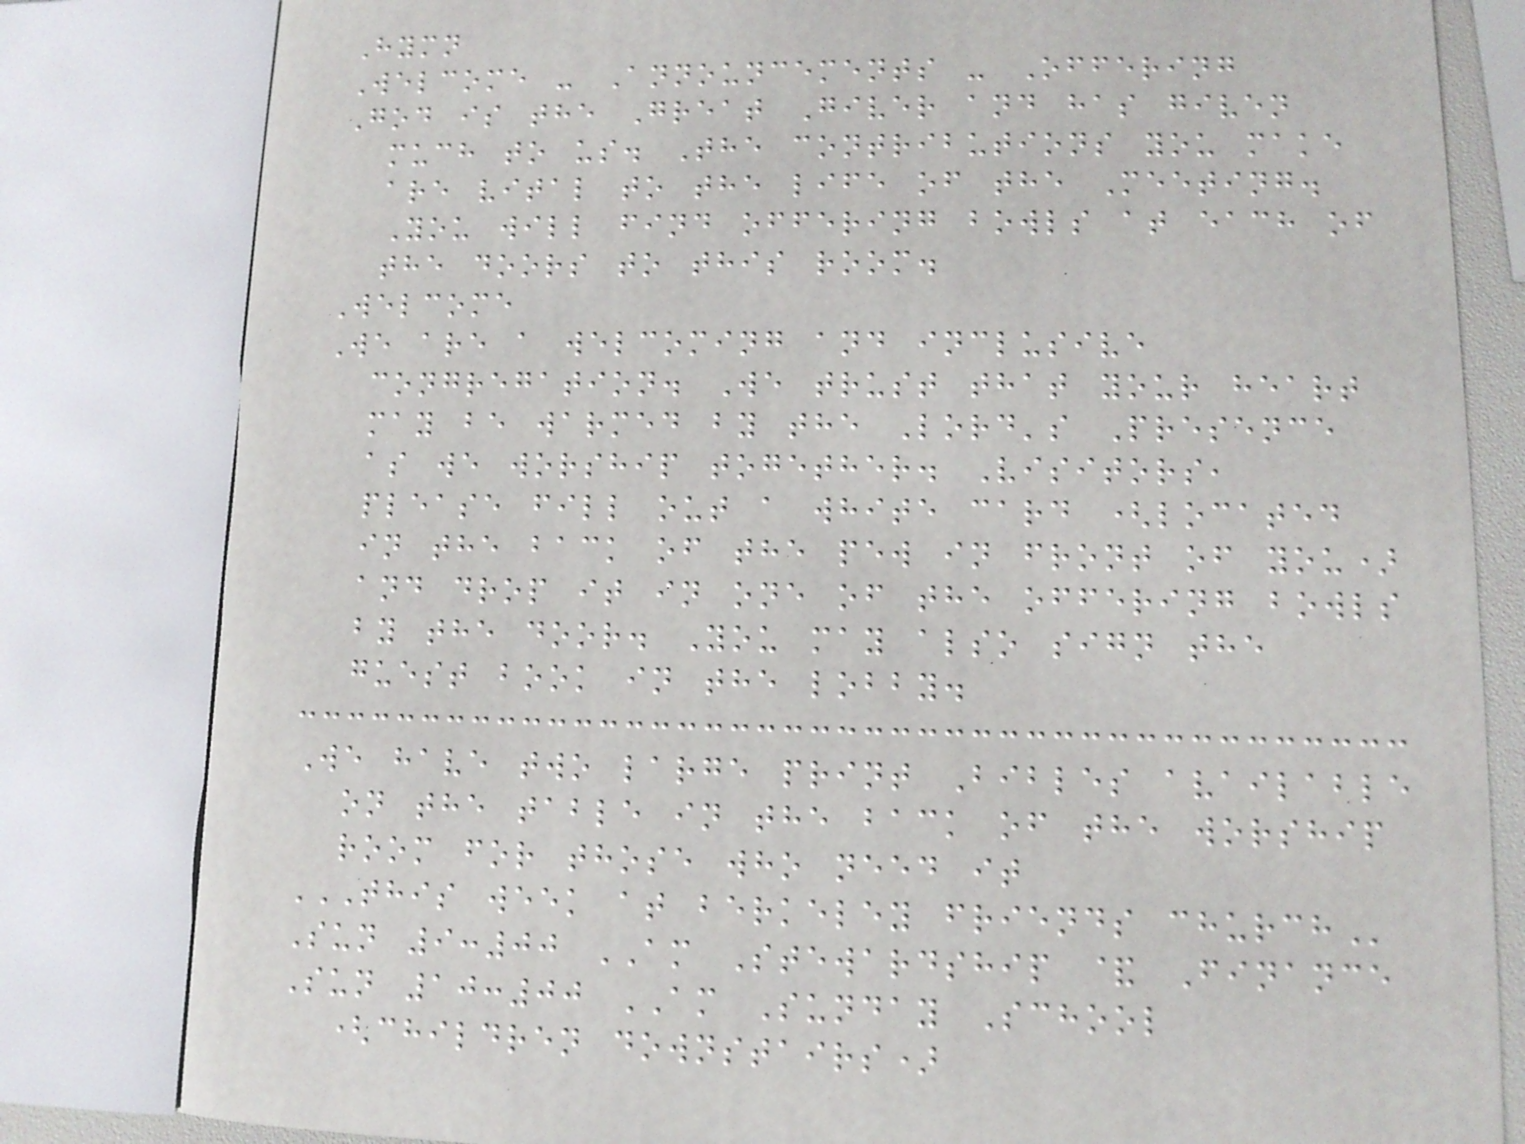Hymn
Welcome - Announcements - Offering
God is the Great Giver and has given
much to us. The contributions you make
are vital to the life of the Meeting.
You will find offering bowls at each of
the doors to this room.
Welcome
We are a welcoming and inclusive
congregation. We trust that your heart
may be warmed by the Lord's Presence
as we worship together. Visitors,
please fill out a white card (located
in the back of the pew in front of you)
and drop it in one of the offering bowls
by the door. You may also sign the
guest book in the lobby.
We have two large print Bibles available
on the table in the back of the worship
room for those who need it
THIS WEEK AT BERKELEY FRIENDS CHURCH
Sun 9:00 AM Stewardship & Finance
Sun 10:00 AM Sunday School
(children downstairs)
